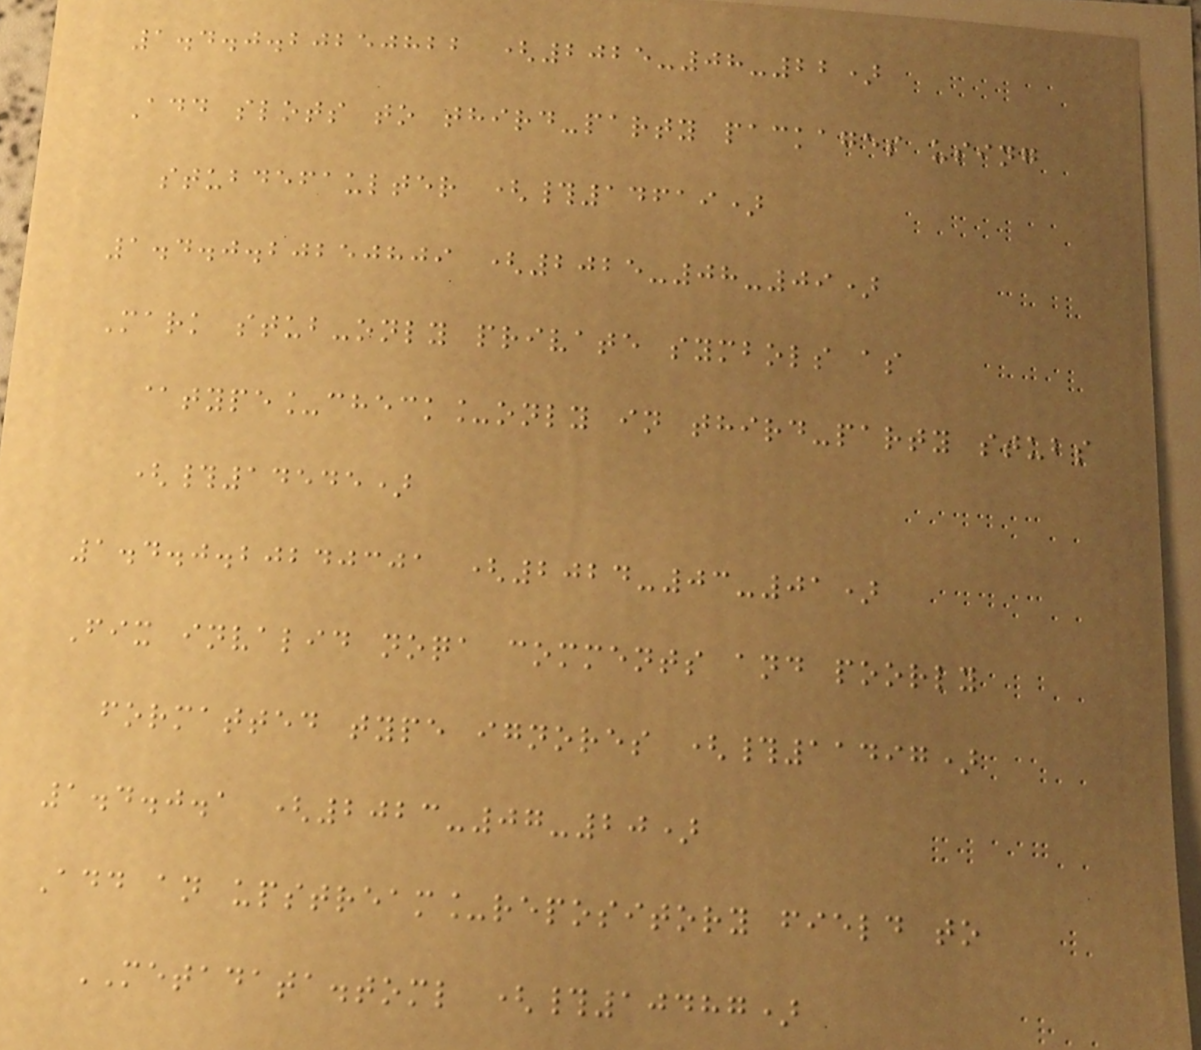1.4.0.20250822 (2025-08-22)
Add slots to third-party packages using
stubdefaulter (#14619)
1.4.0.20250809 (2025-08-09)
Mark stub-only private symbols as
@type_check_only in third-party stubs
(#14545)
1.4.0.20240301 (2024-03-01)
Fix invalid noqa comments and poorly
formatted type ignores (#11497)
1.4.0.1 (2023-07-20)
Add an upstream_repository field to
METADATA.toml (#10487)
